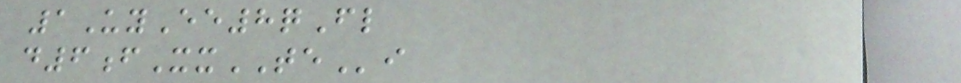1UyEe8qFl
d6fXxTEi
